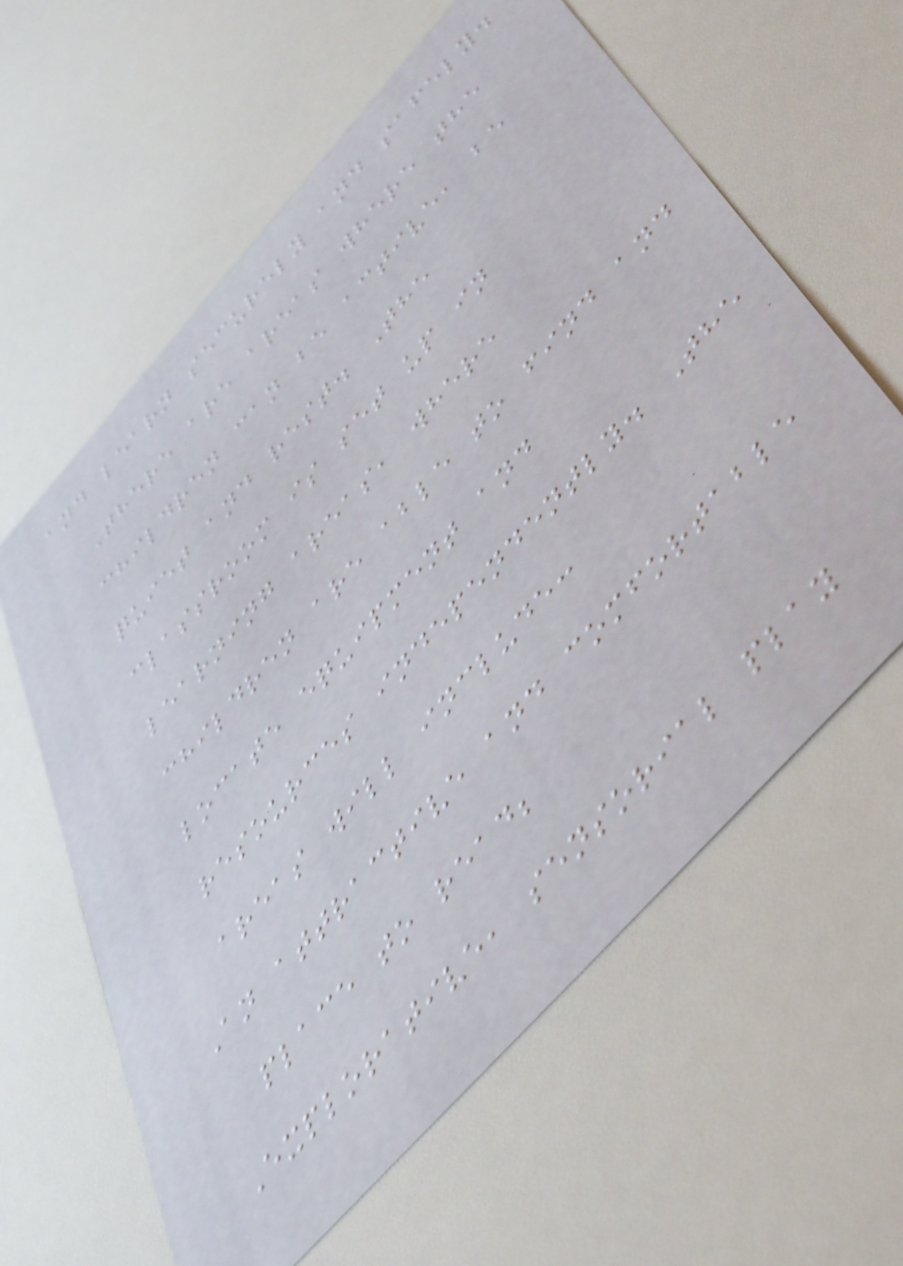and learn securely and safely.
There are areas where the
children can be active, be
quiet and rest. The
classroom is set up in
learning areas, where
children are able to find and
locate equipment and
resources independently. The
areas will include:
An attractive and comfortable
place to read;
Explorative, sensorial play
